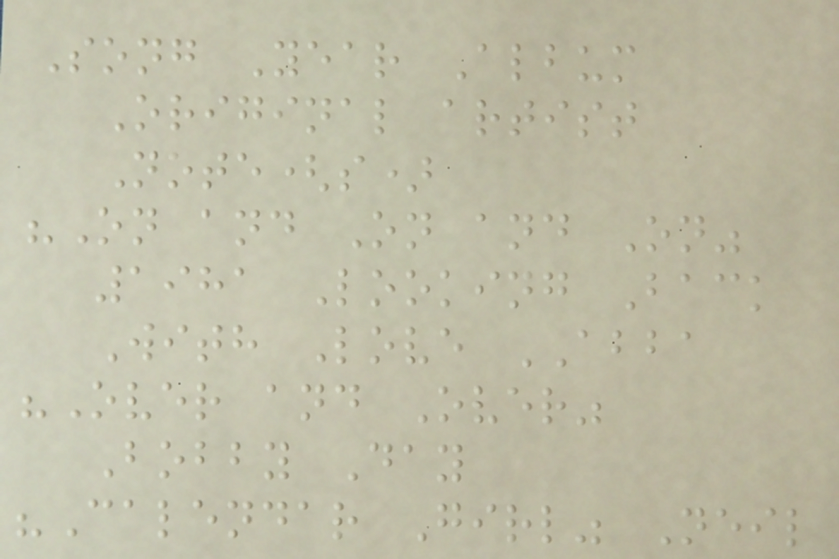Song Year Album
Original artist
Note(s)
"On and On and On"
1981 Looking Back
With Love ABBA
"Over and Over"
Bobby Day
"Calendar Girl" Neil
